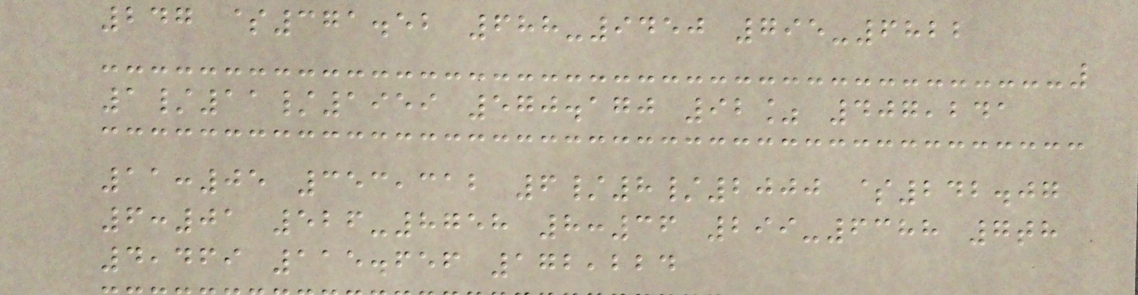247 $371.52 688-9450 795-6822
1/11/1959 570.170 92% 407,241
11:05 353,312 6/8/2000 $242.07
6:01 526-8758 8:36 299-6388 7th
4,469 115.656 172,224
